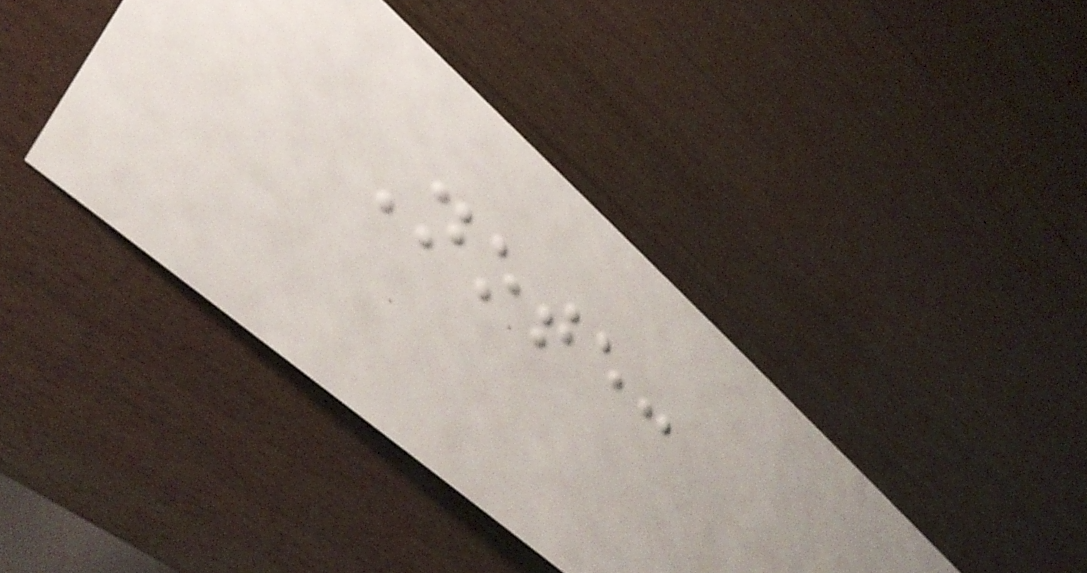Note:
